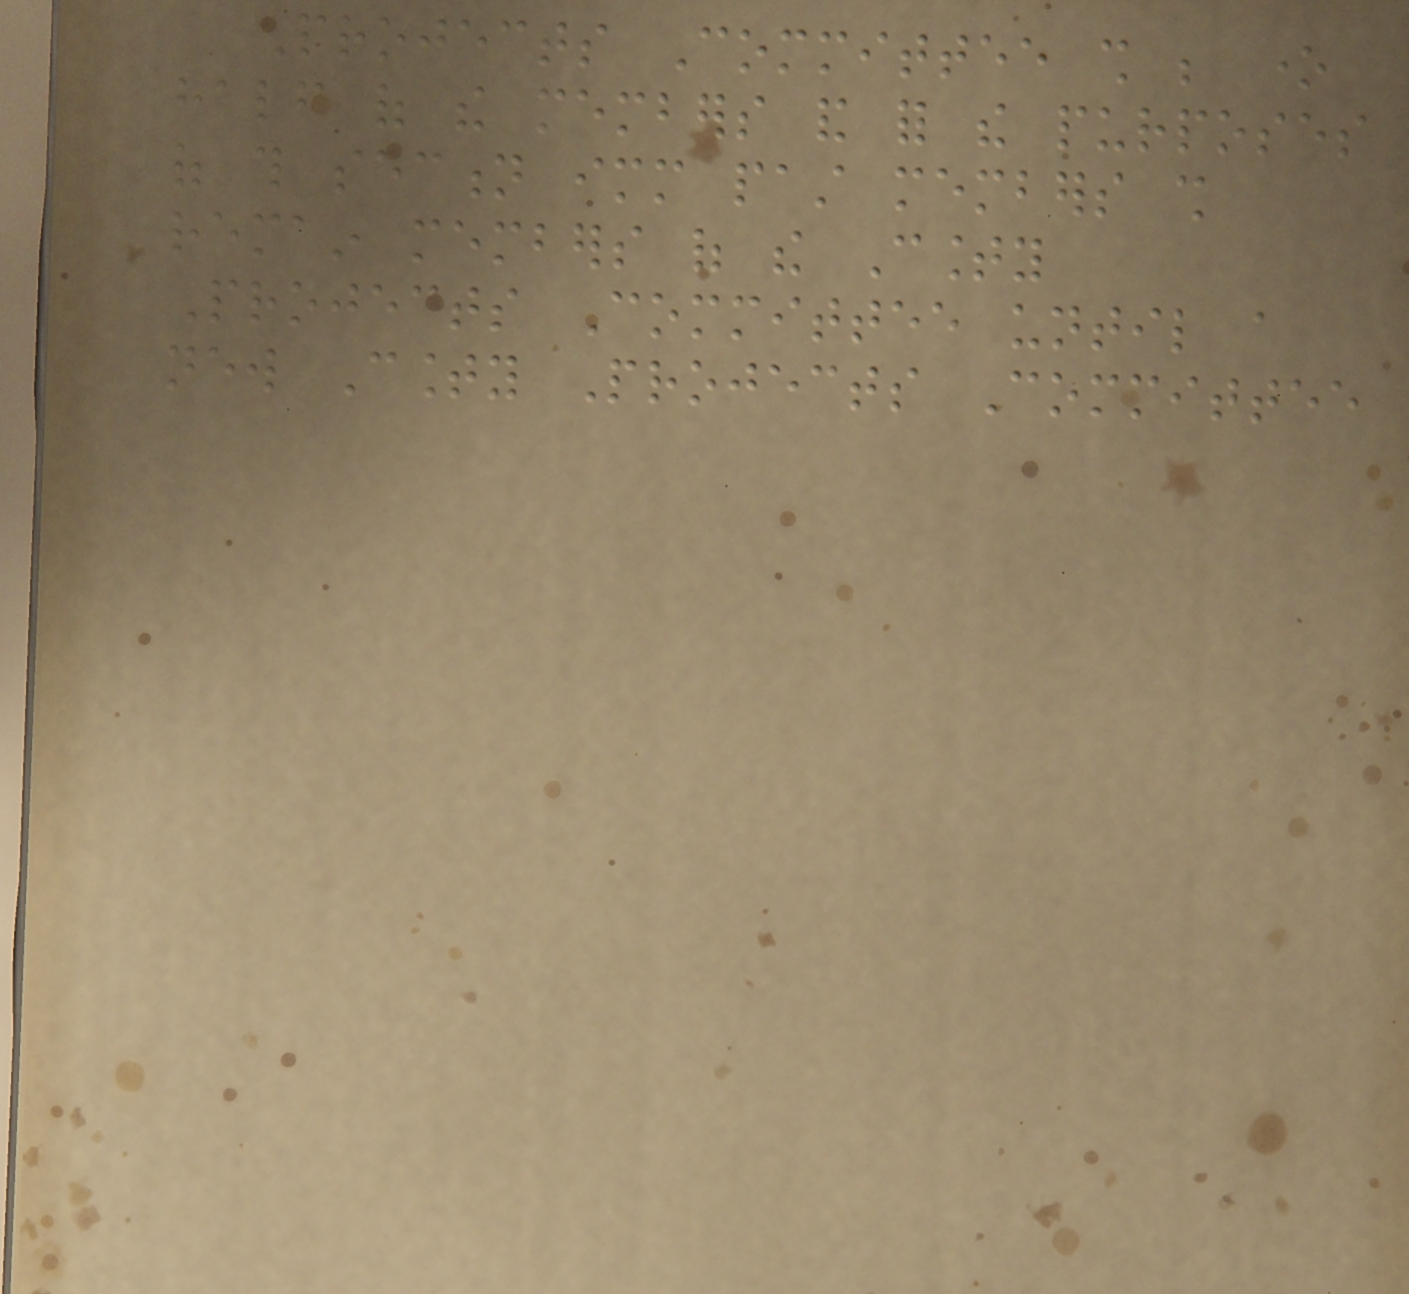Projects Committee shall be one
half of the members and for the purposes
of this section immediate past members shall
remain members of the County
Projects Committee until a
new County Projects Committee
